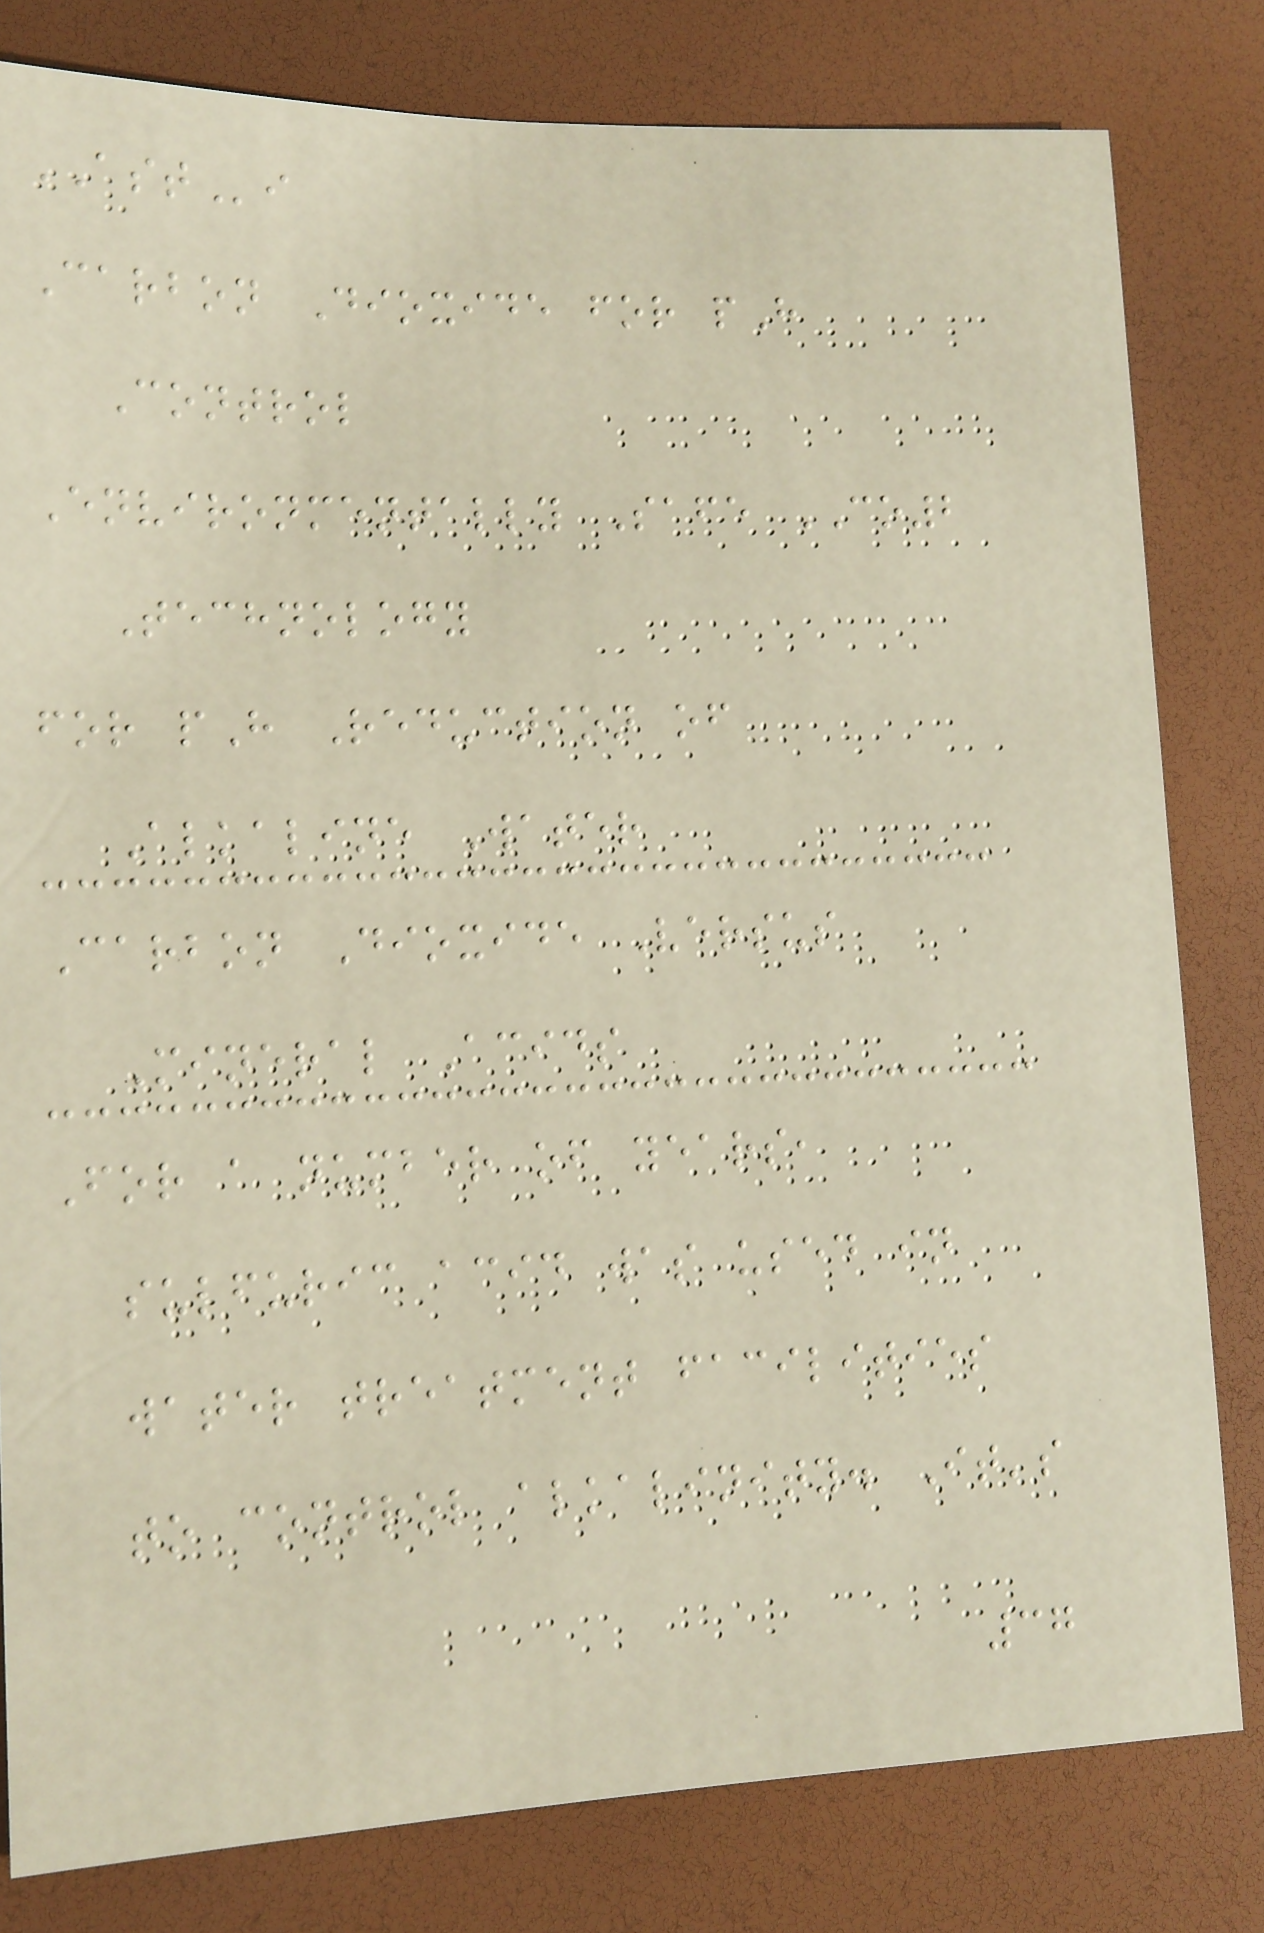ASTi
Carbon Dioxide for pH
Control
Environmentally Safe CO2
Technology
for pH Reduction of
Alkaline Water
Carbon Dioxide Versus
Mineral Acids
For a number of years,
sulfuric acid was used in
water treatment facilities
to control alkalinity. It's
37
